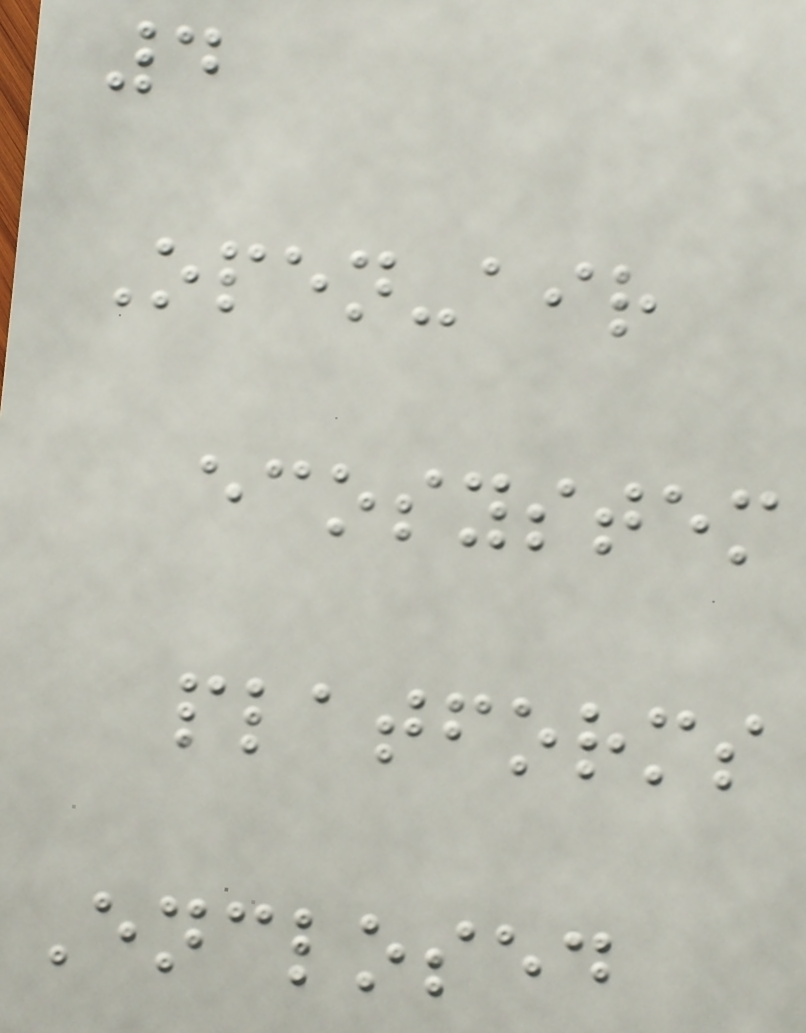4
Open-air
ecosystem
platforms
Enclosed
